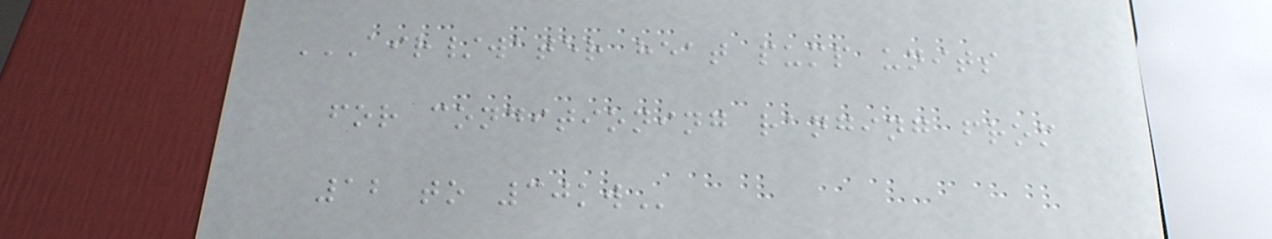AIR/WATER HEAT PUMP UNITS
FOR CONDITIONING RANGING FROM
12 TO 30KW
